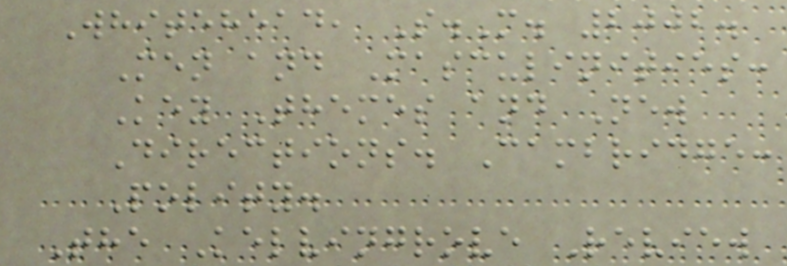Whitehead, S.M. 2002.
Men and Masculinities:
Key Themes and New
Directions. Cambridge:
Polity.
The Kelvingrove Review
